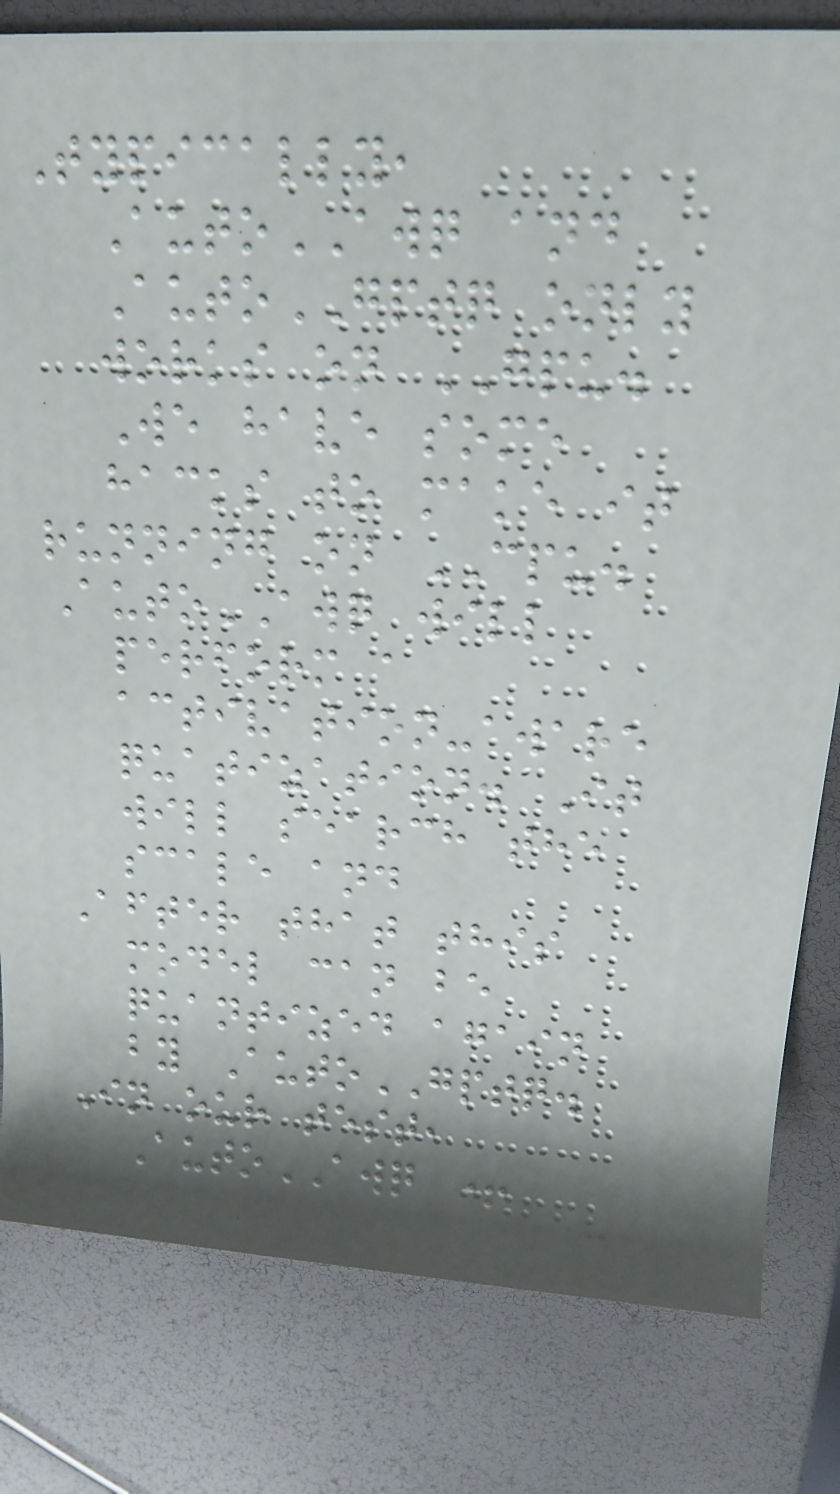Typically,
AutoAWQ and
AutoGPTQ only
works on GPU.
We have some
hacks to make it
running on CPU.
AutoAWQ will
perform a
activation-aware
quatization. It
will search the
scale and
After that this
model can be
quantized again
by AutoGPTQ.
In our test,
AutoAWQ +
